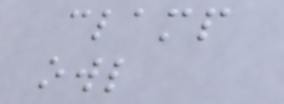clamp
owl
